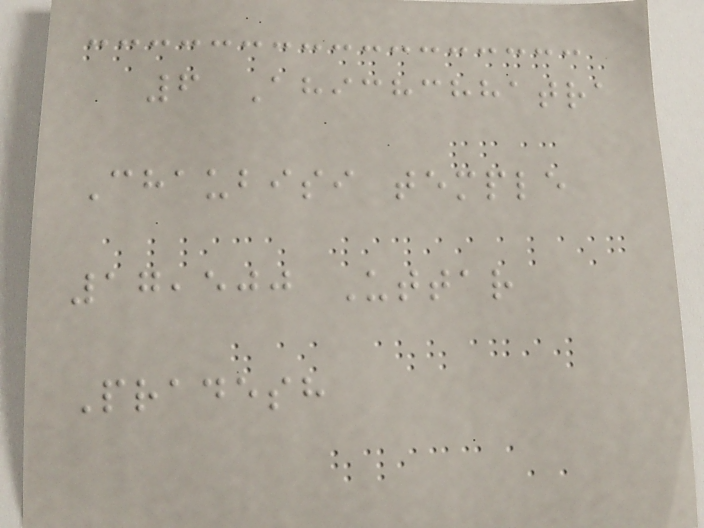6 Ahichchhatra
Chaubisi temple
17,500 Uttar
Pradesh
